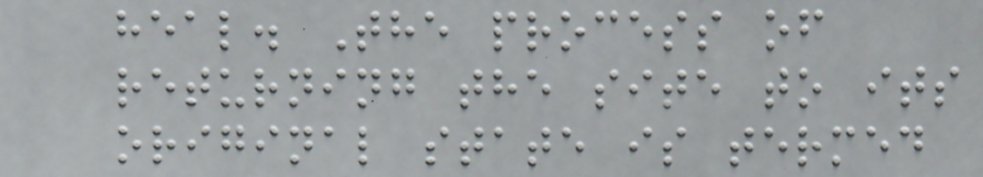heal. The process of
returning the site to its
original state is termed
